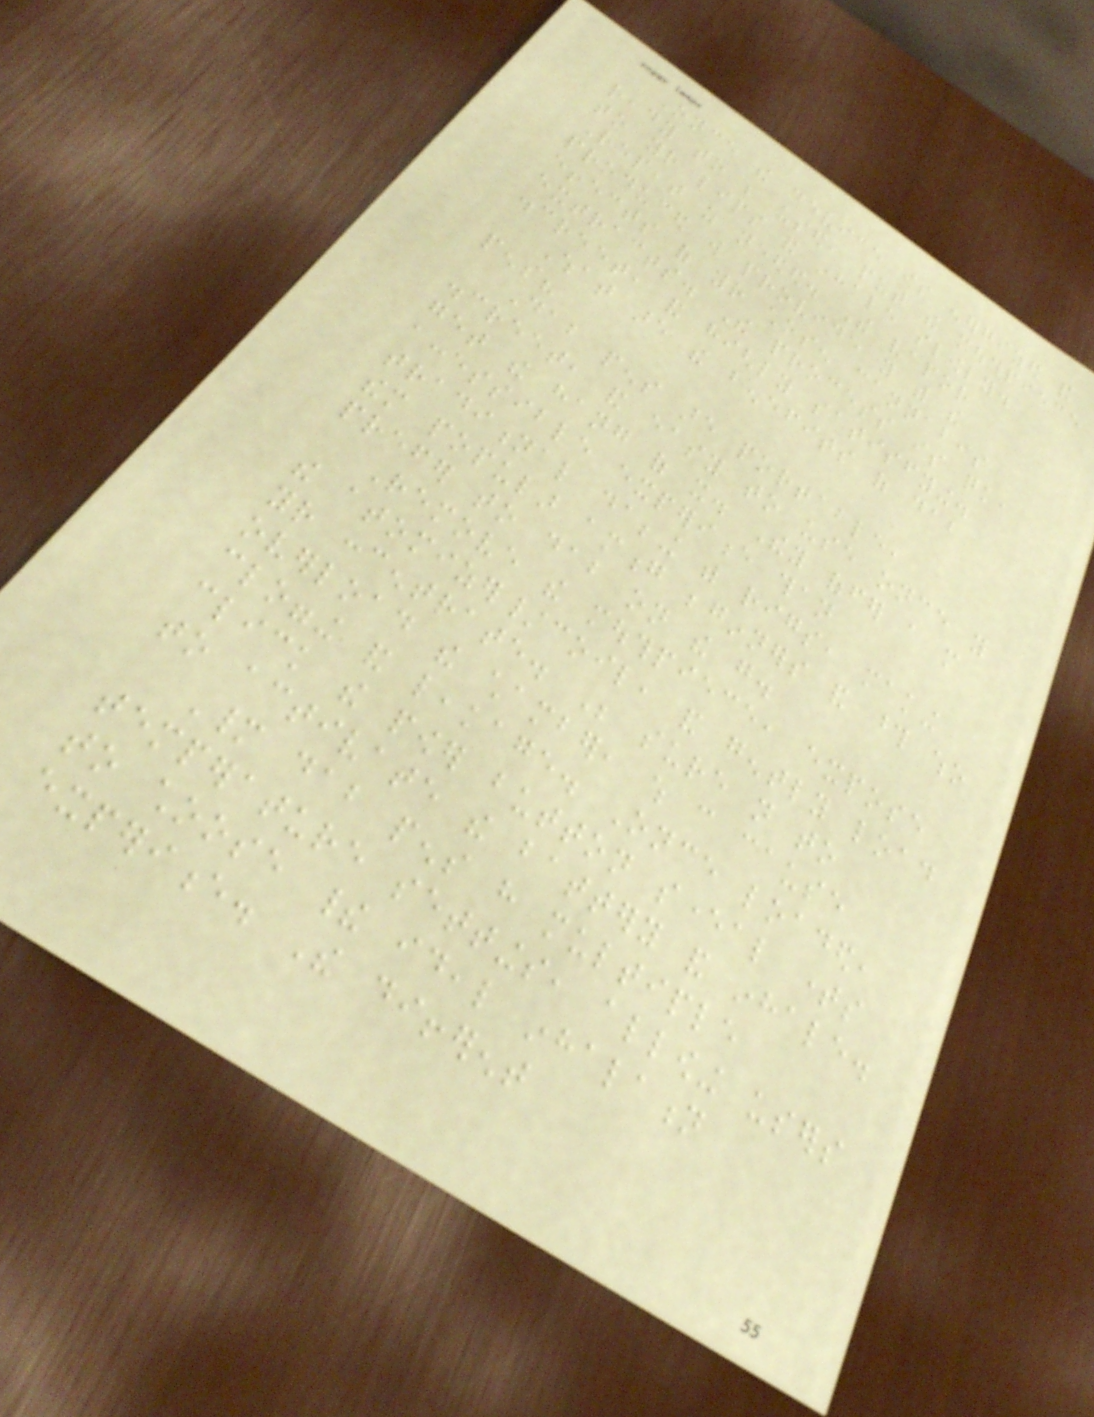Once the device is energized and
ready to be used, put the mouthpiece
to your lips and inhale slowly.
Repeat as needed. The vapor
produced will provide you with the
effects of your chosen cannabis
extracts. The process is quick,
discreet, and highly satisfying.
What are the benefits of dab
pens?
Dab pens are portable,
discreet, and easy to use once you
get the hang of it. They offer a more
accessible experience than
traditional dabbing with rigs, making
them popular among beginners and those who
prefer to dab on the go.
Remove the mouthpiece, expose
the atomizer/coil, and gently load
your concentrate. Be sure not to
overload the chamber, which can cause
clogging and leakage. Once loaded,
click the power button several times
to activate the battery and inhale.
Many dab pens have multiple
temperature settings, allowing users
to choose their ideal inhalation
experience. The different
